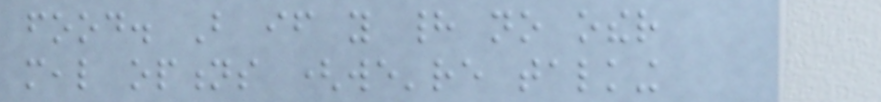food. But if you had no other
meal options (we're talking
